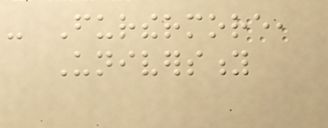- Furthermore,
University
